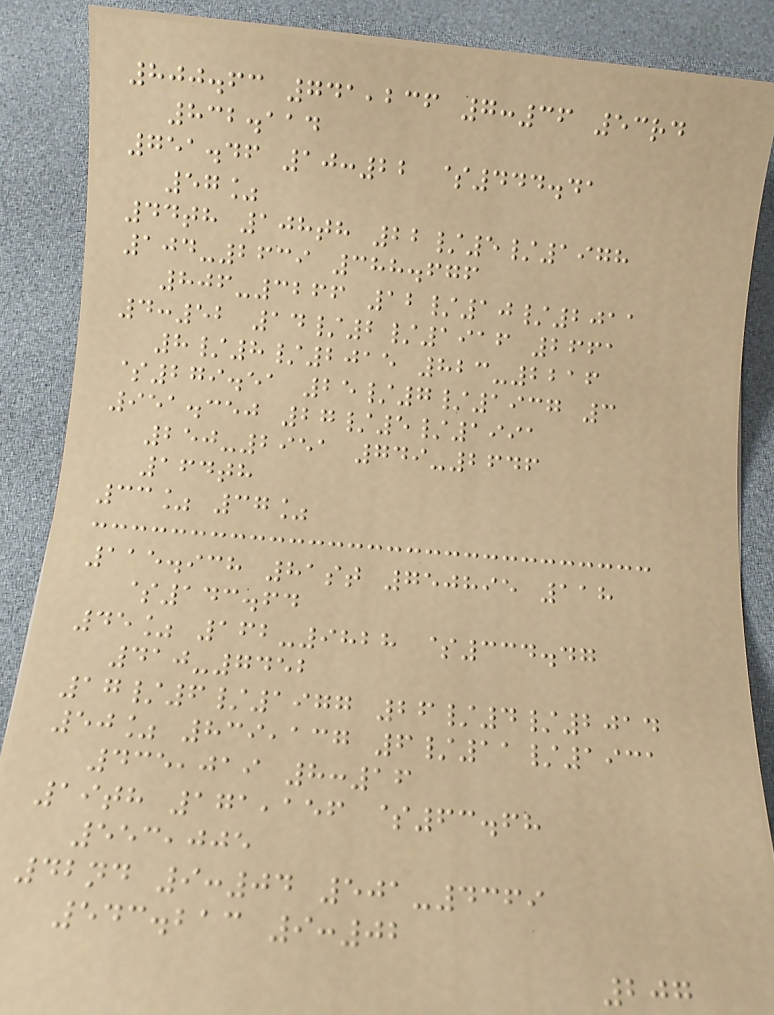800.63 741,236 7:36 53rd
832.114
751.46 10:22 $444.41
57%
44th 108th 22/5/1978
104-2639 388.676
806-3266 12/10/2011
4:52 14/2/1916 2661
8/8/2015 823-2216
$279.51 25/7/1937 3
951.350 27/5/1991
250-2951 749-2646
164th
33% 37%
115.938 81st 750895 118
$143.64
45% 162-9828 $334.47
410-7452
17/6/1977 26/4/2014
50% 839,137 6/11/1931
435,019 8:16
19th 171,156 $63.68
553,005
42nd 9:04 501-4369
543.213 9:02
207
